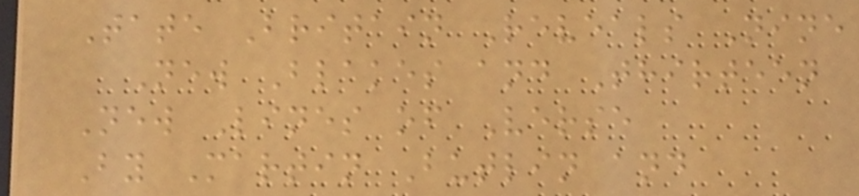Tate Britain Reveals Nine
New Blakes and Thirteen
New Lines of Verse
By Martin Butlin and
